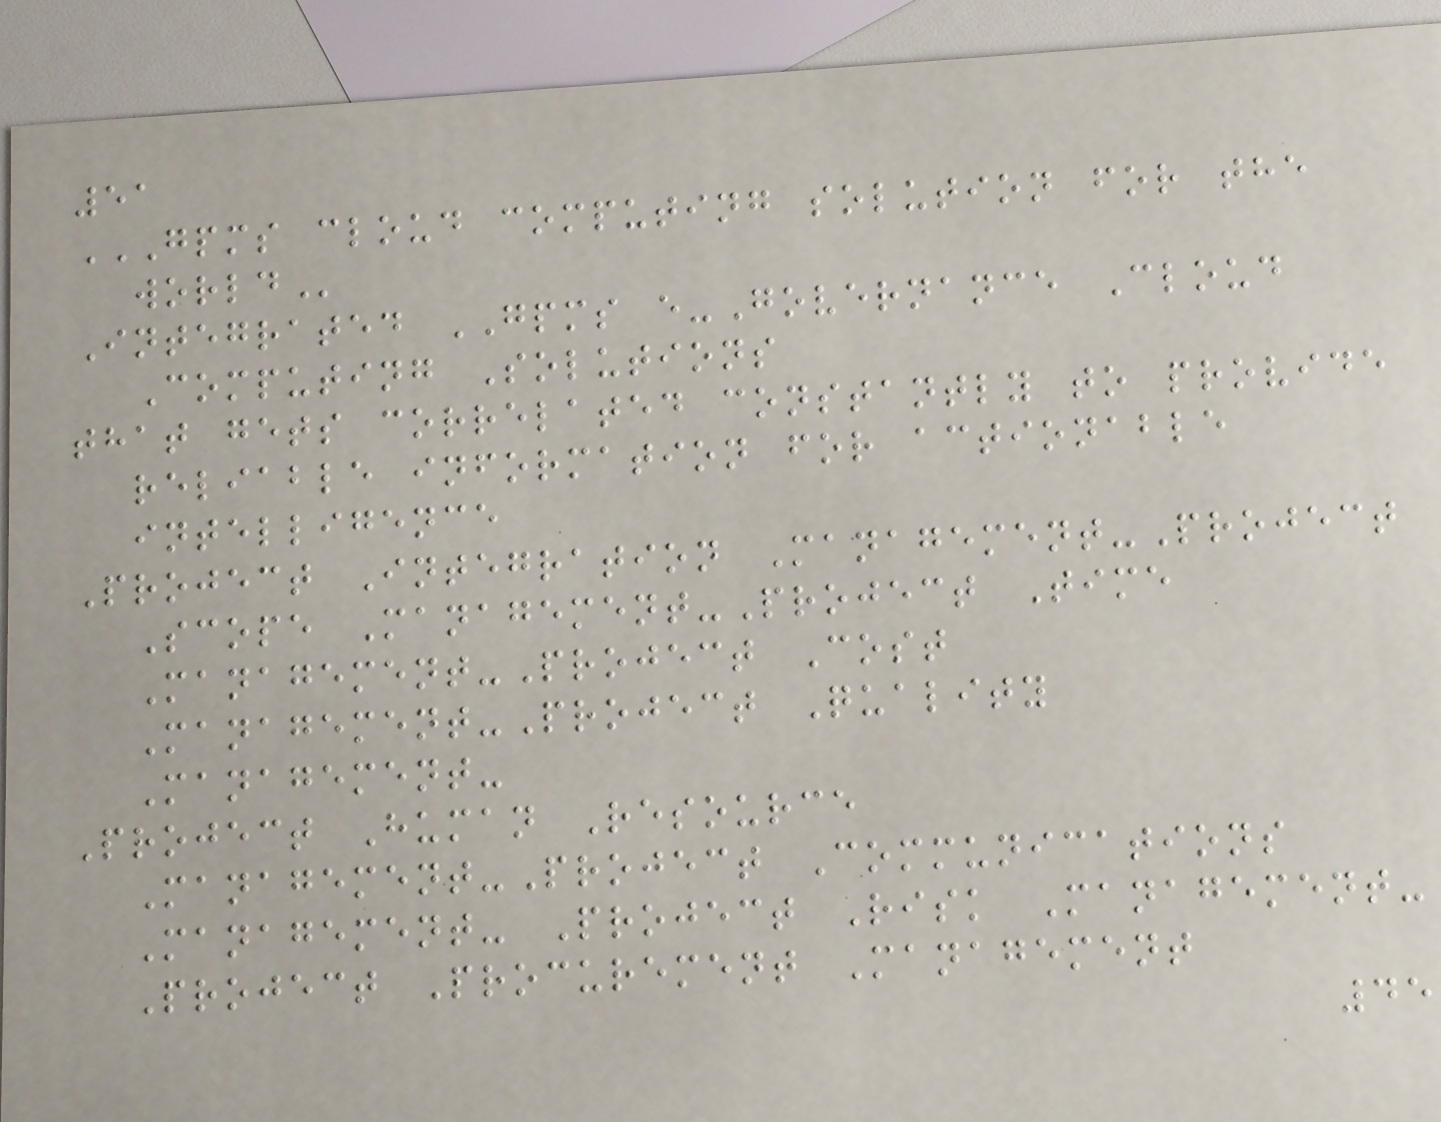51
GPMS CLOUD COMPUTING SOLUTION FOR THE
WORLD
Integrated GPMS e-Governance Cloud
Computing Solutions
that gets correlated constantly to provide
reliable information for actionable
intelligence
Project Integration Management-Project
Scope Management-Project Time
Management-Project Cost
Management-Project Quality
Management-
Project Human Resource
Management-Project Communications
Management- Project Risk Management-
Project Procurement Management
45
